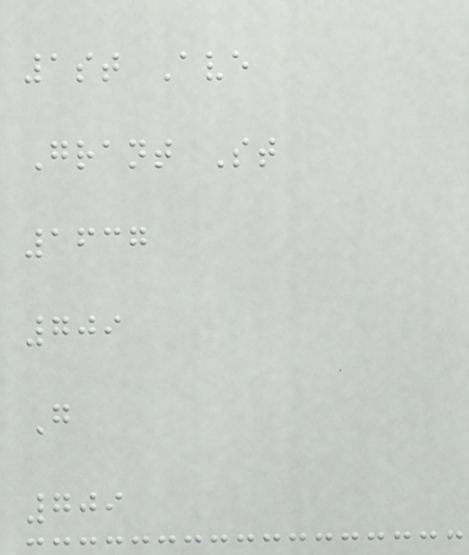1st Ave
Grant St
1637
709
G
709
